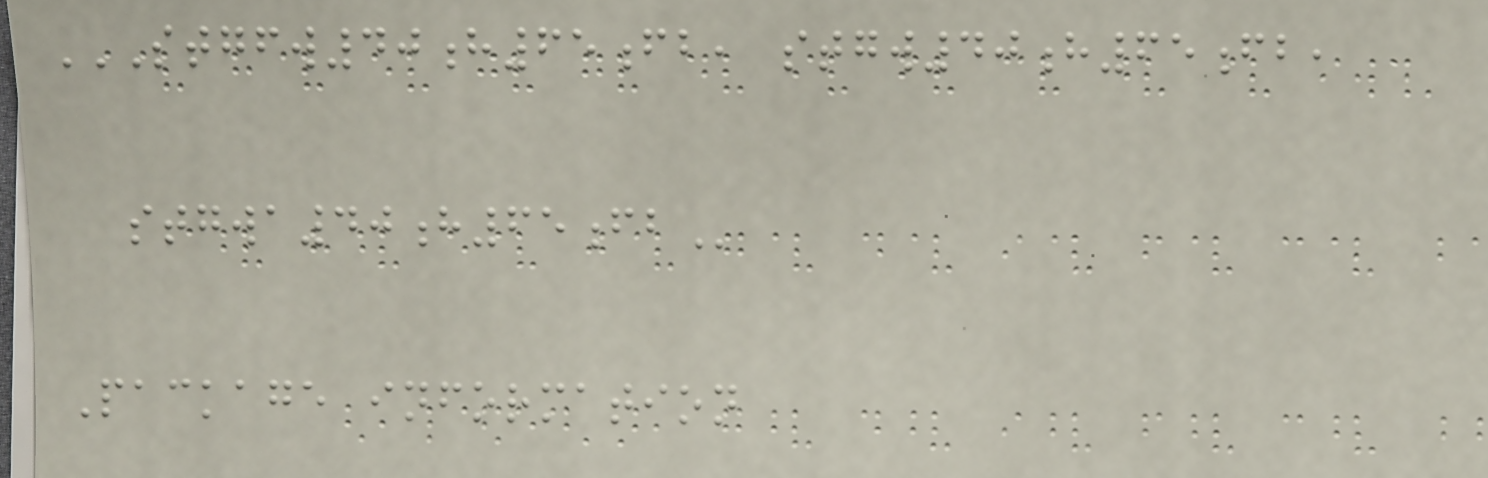STGFW40H65FB, STGW40H65FB,
STGWA40H65FB
Package information
